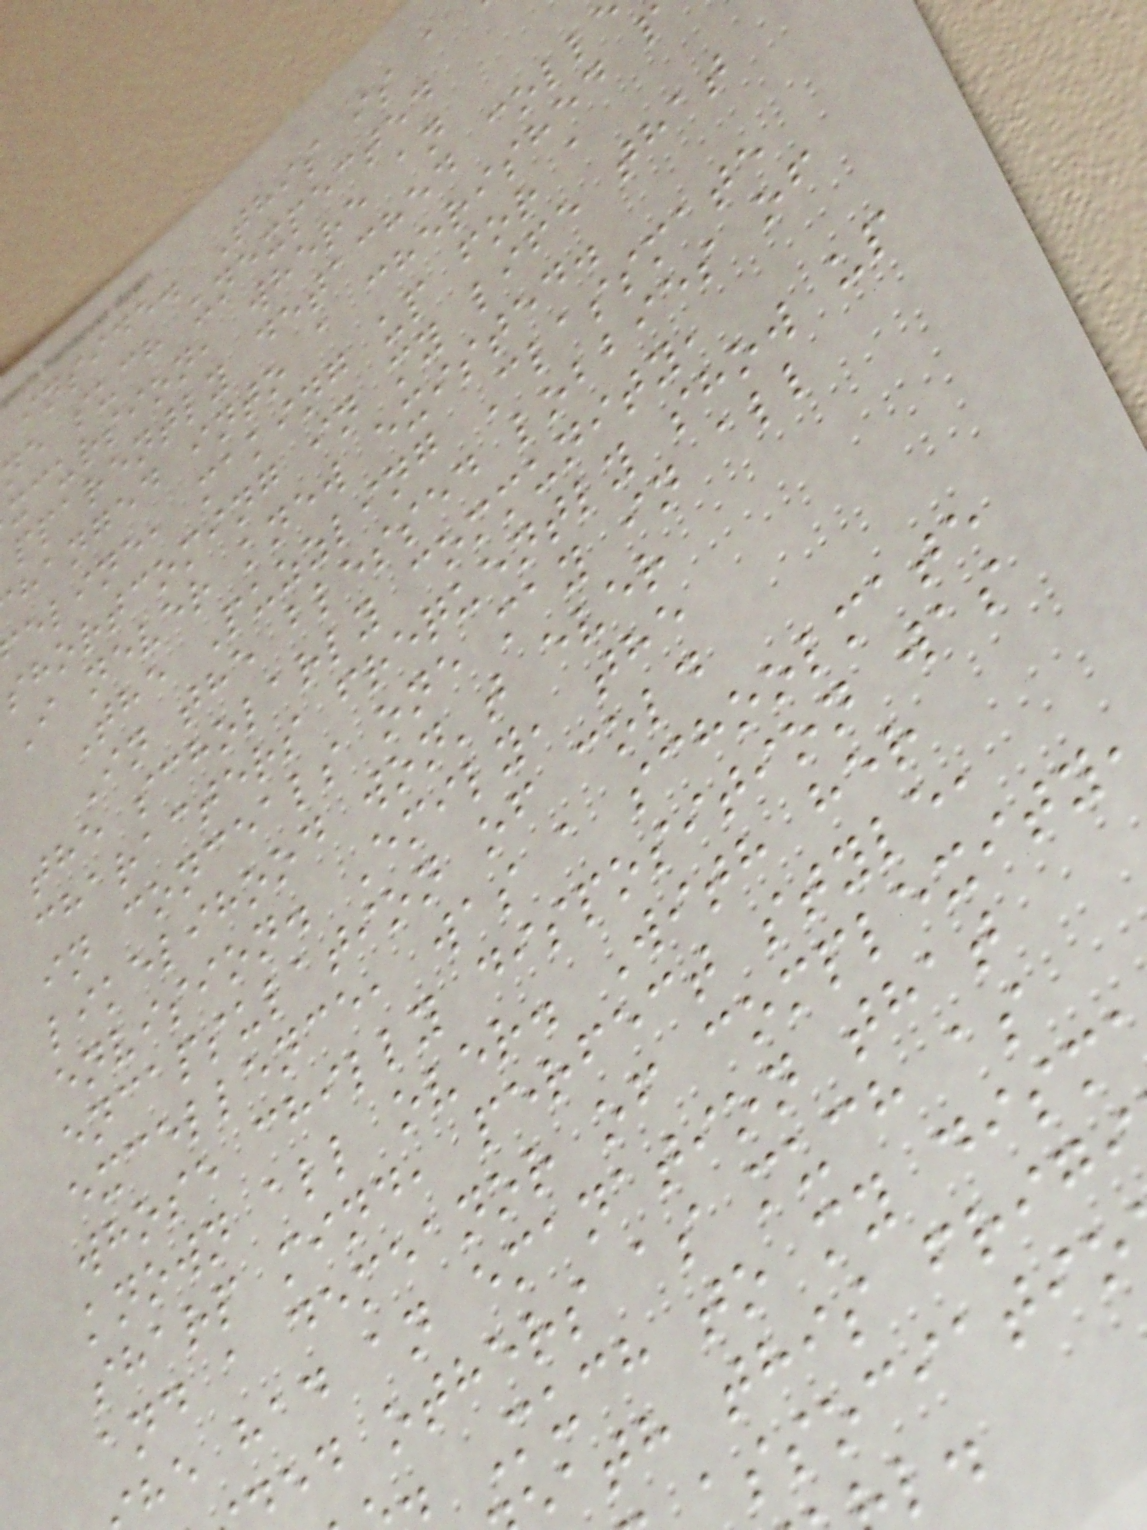inside. This is a
ne such unexpected
xcursion, where an
pparently detached coll
hanged into a cherished p
eline, making up for a
shortcoming in my life that
I never knew existed.
The Puzzling Classmate
In the blessed lobbies of
the scholarly community,
characters frequently show up
in conceals one may in all
likelihood won't ever
envision. Emily, the
encapsulation of cold
excellence, was a schoolmate
whose chilly disposition was
known all over. With her
sharp mind, perfect style,
and a demeanor of complexity
he had an emanation that
ed others as much as
. Much to my dism
ath this frig
